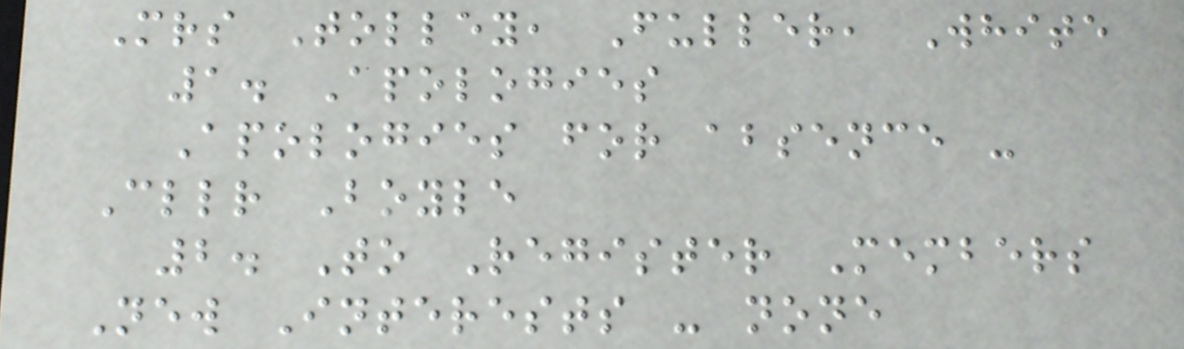Mrs Tolley, Fuller, White
1. Apologies
Apologies for absence -
Cllr Boyle
2. To Register Members
New Interests - none
